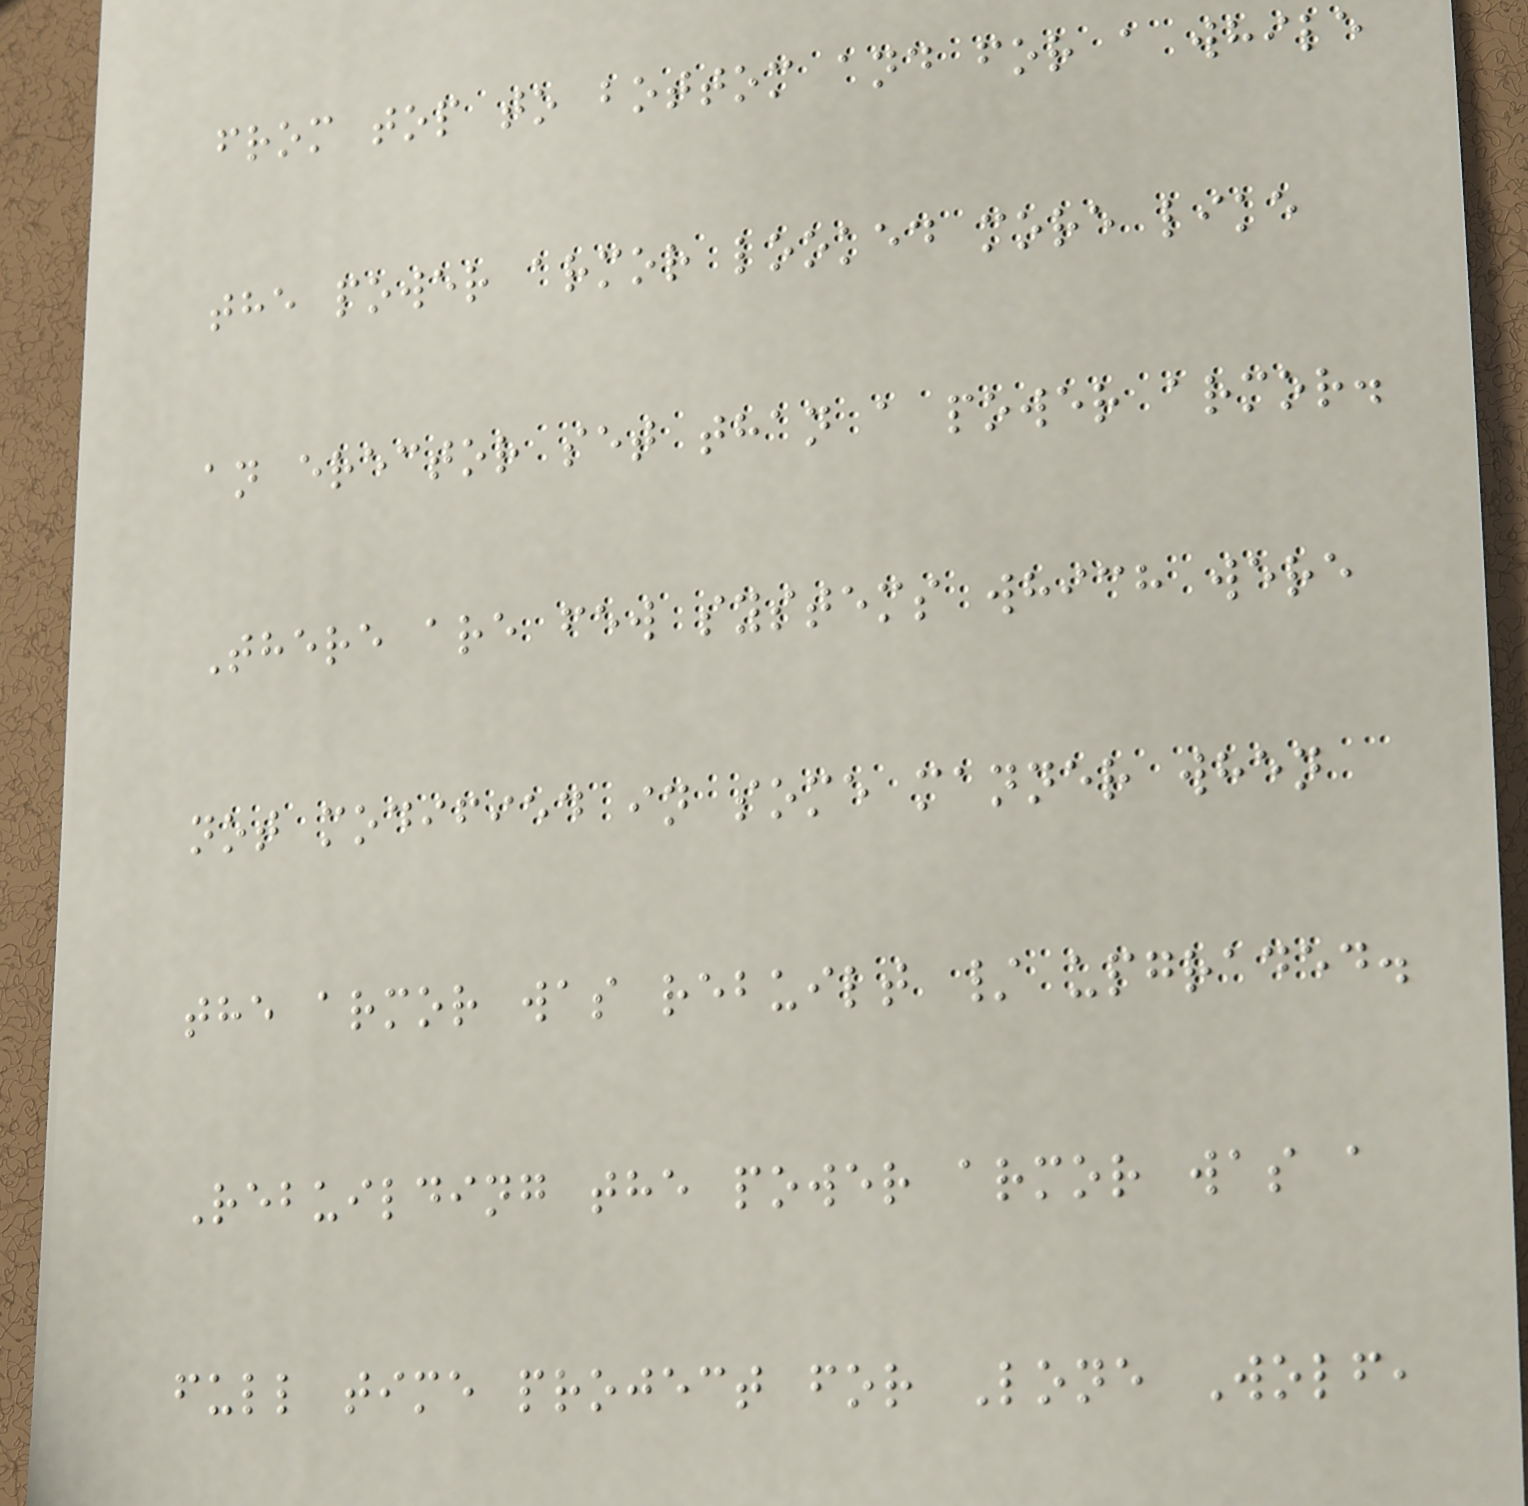from top to bottom and for a while
the power armor looked more like
an erector set than a power armor.
There are few systems which were
not modified in some manner when
the armor was rebuilt / upgraded.
Rebuilding the power armor was a
full time project for Lone Wolf,
